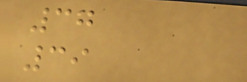37
39
